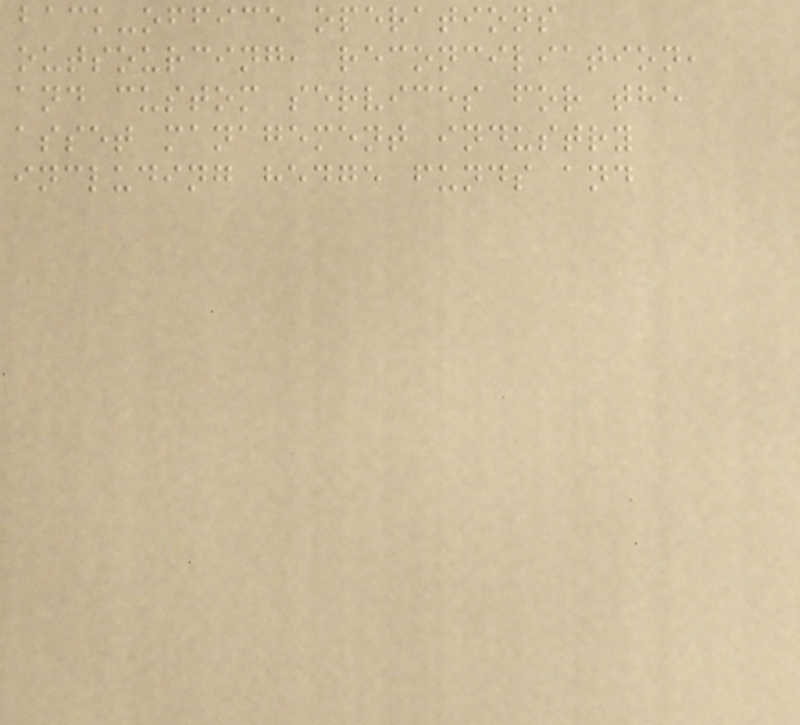back-office operations
outsourcing, reconciliation,
and custom services for the
asset management industry
including hedge funds and
